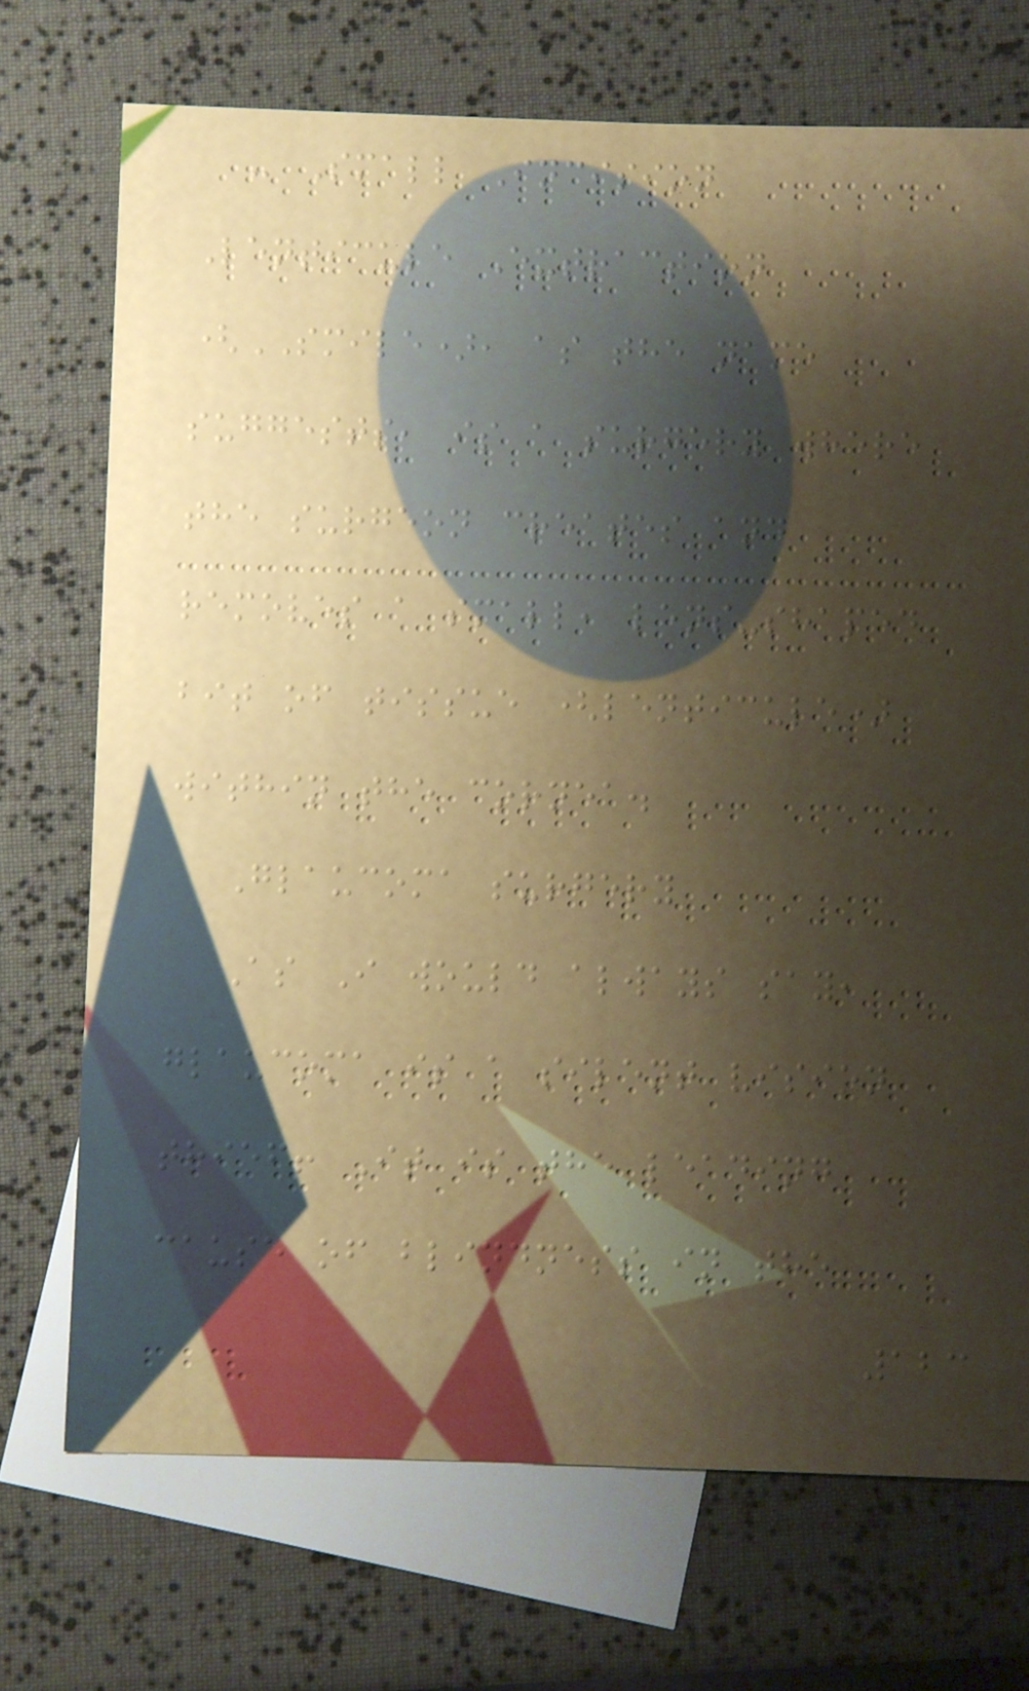- Small Incision
Lenticule Extraction
(SMILE), as the name
suggests, is a surgery where
the surgeon creates and
removes a small, lens-shaped
bit of tissue (lenticule)
within the cornea.
Glaucoma surgery
As I would always say,
glaucoma is a silent vision
thief! It is the leading
cause of blindness in the
123
